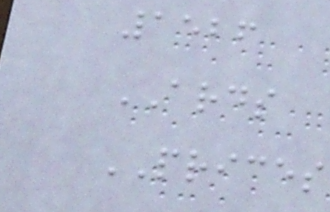1526
ARDS
PRICES
